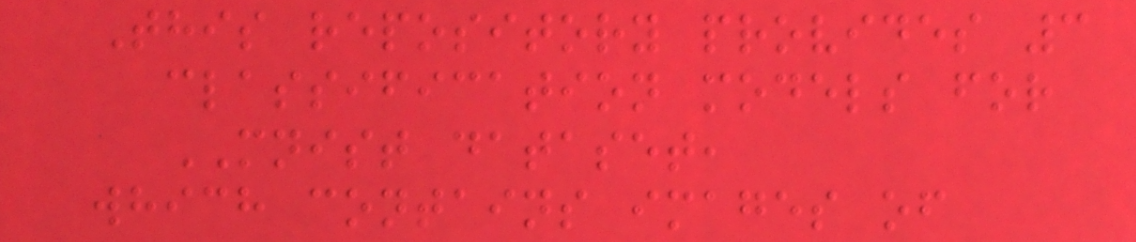This repository provides 3
classification models for
MNIST dataset,
which contains images of
